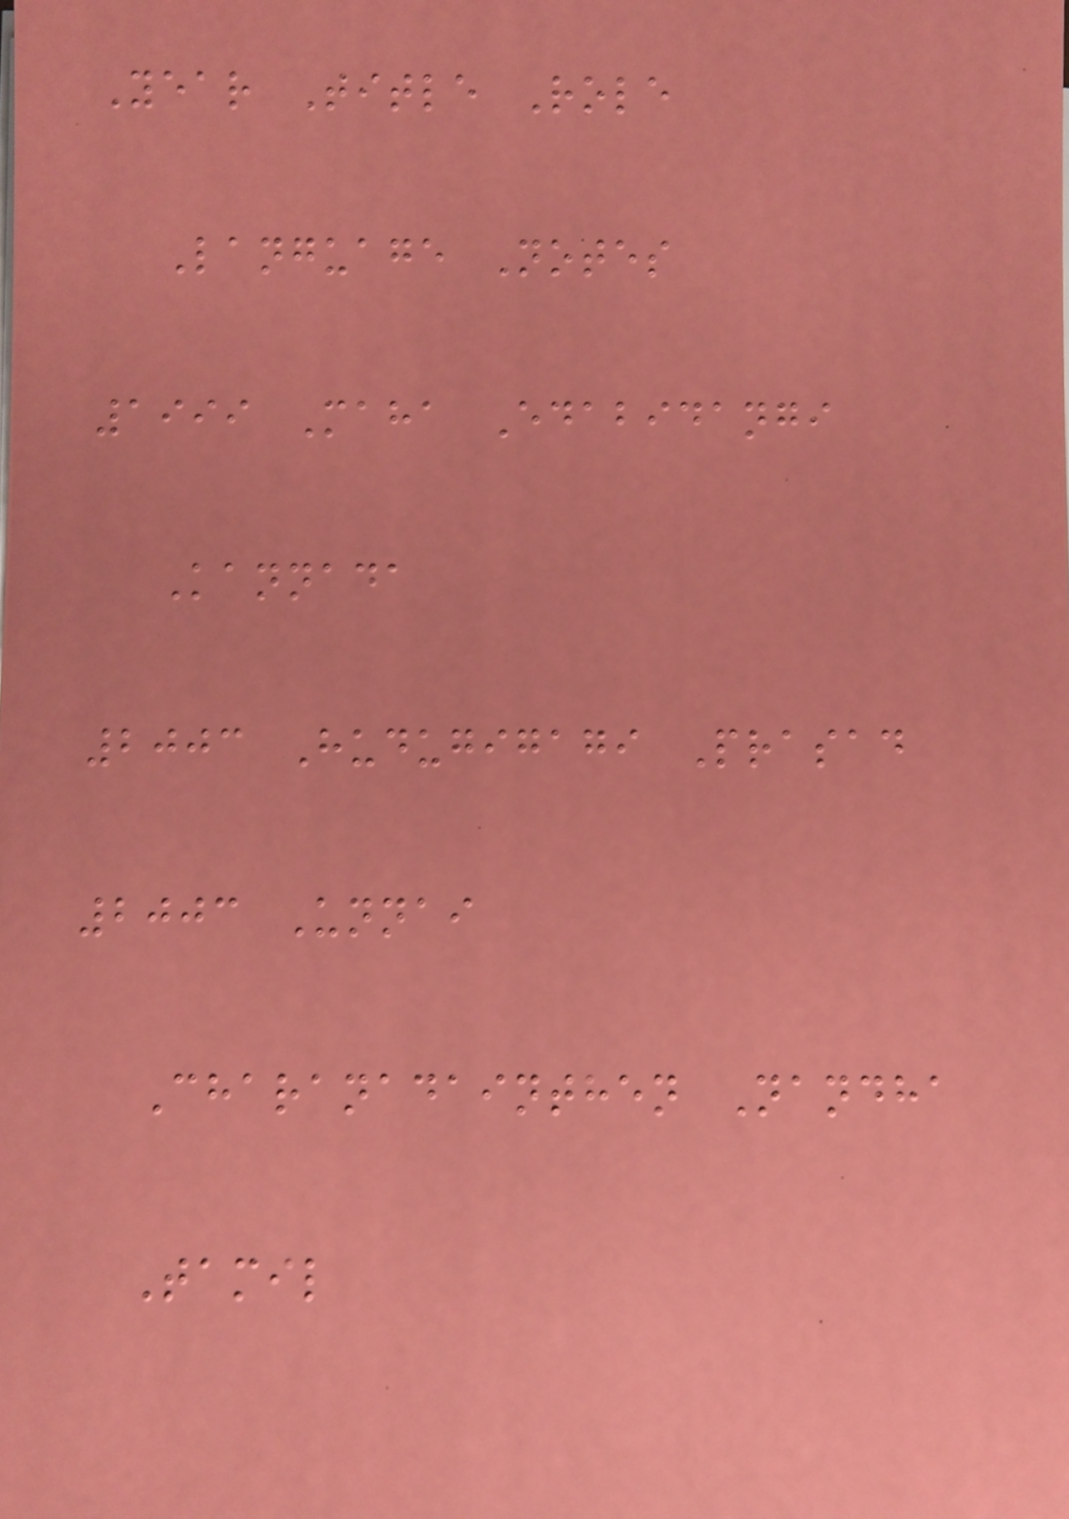Year Title Role
Language Notes
1999 Maha Edabidangi
Kannada
2003 Hudugigagi Prasad
2003 Unnai
Charanadainthen Nandha
Tamil
